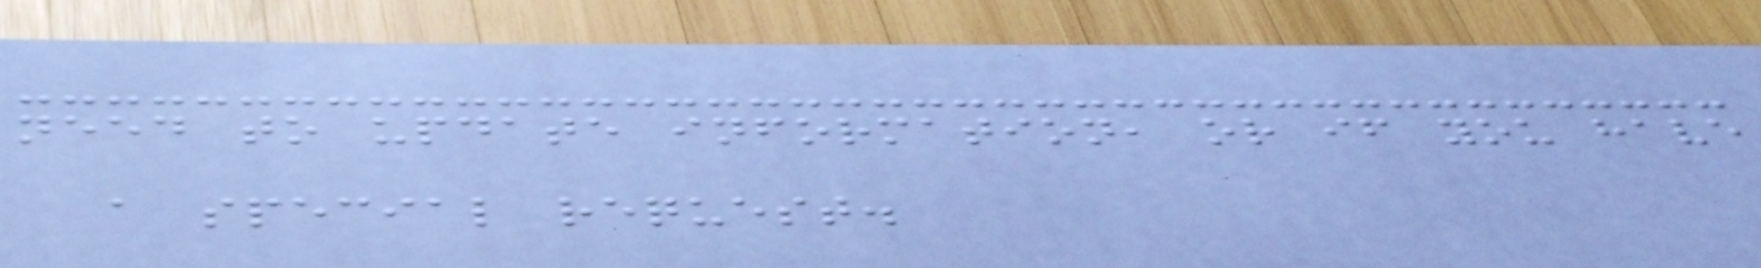need to update information, or if you have
a special request.
